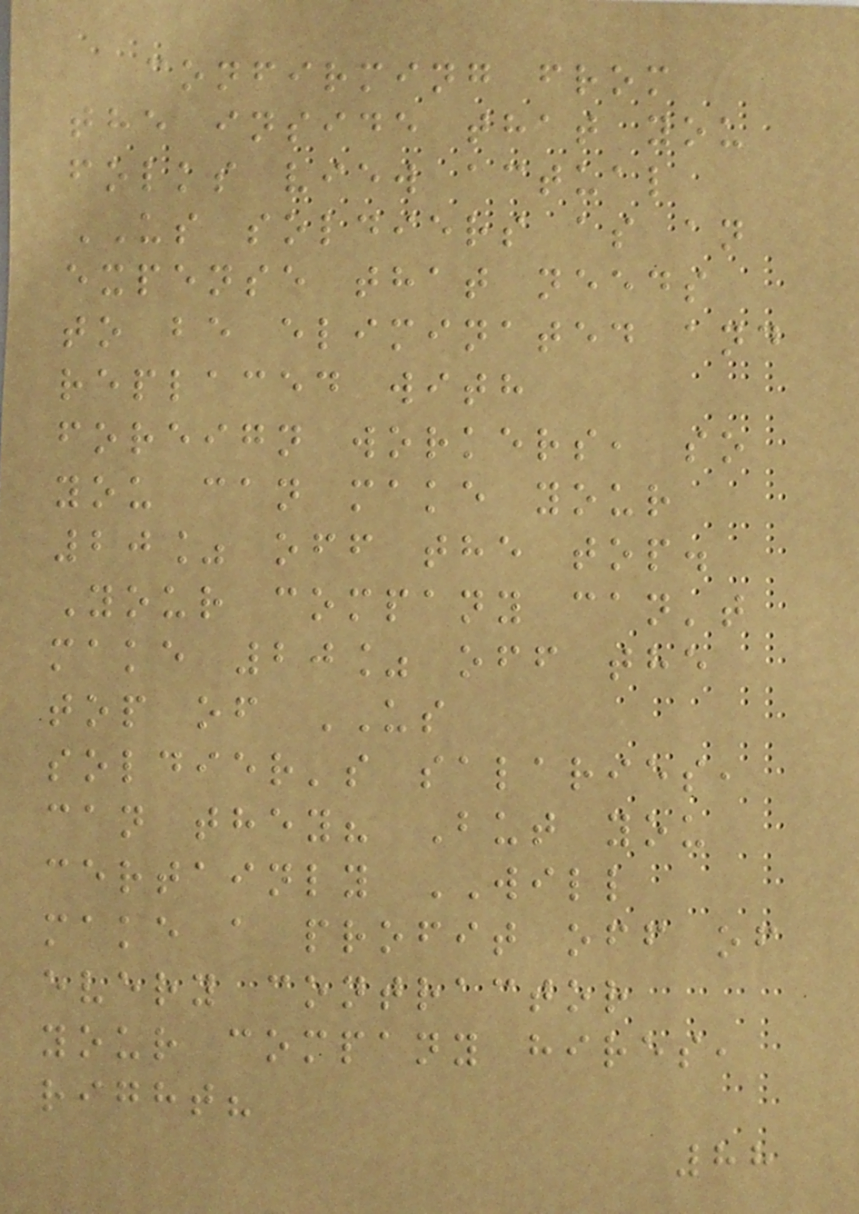confirming from
the inside that you
folks view actual
US soldiers as an
expense that needs
to be eliminated and
replaced with
foreign workers, so
you can make your
20% off the top.
Your company can't
make 20% off the
top of US
soldier's salaries,
can they? But you
certainly WILL
make a profit off of
every contractor
your company hires,
right?
88
